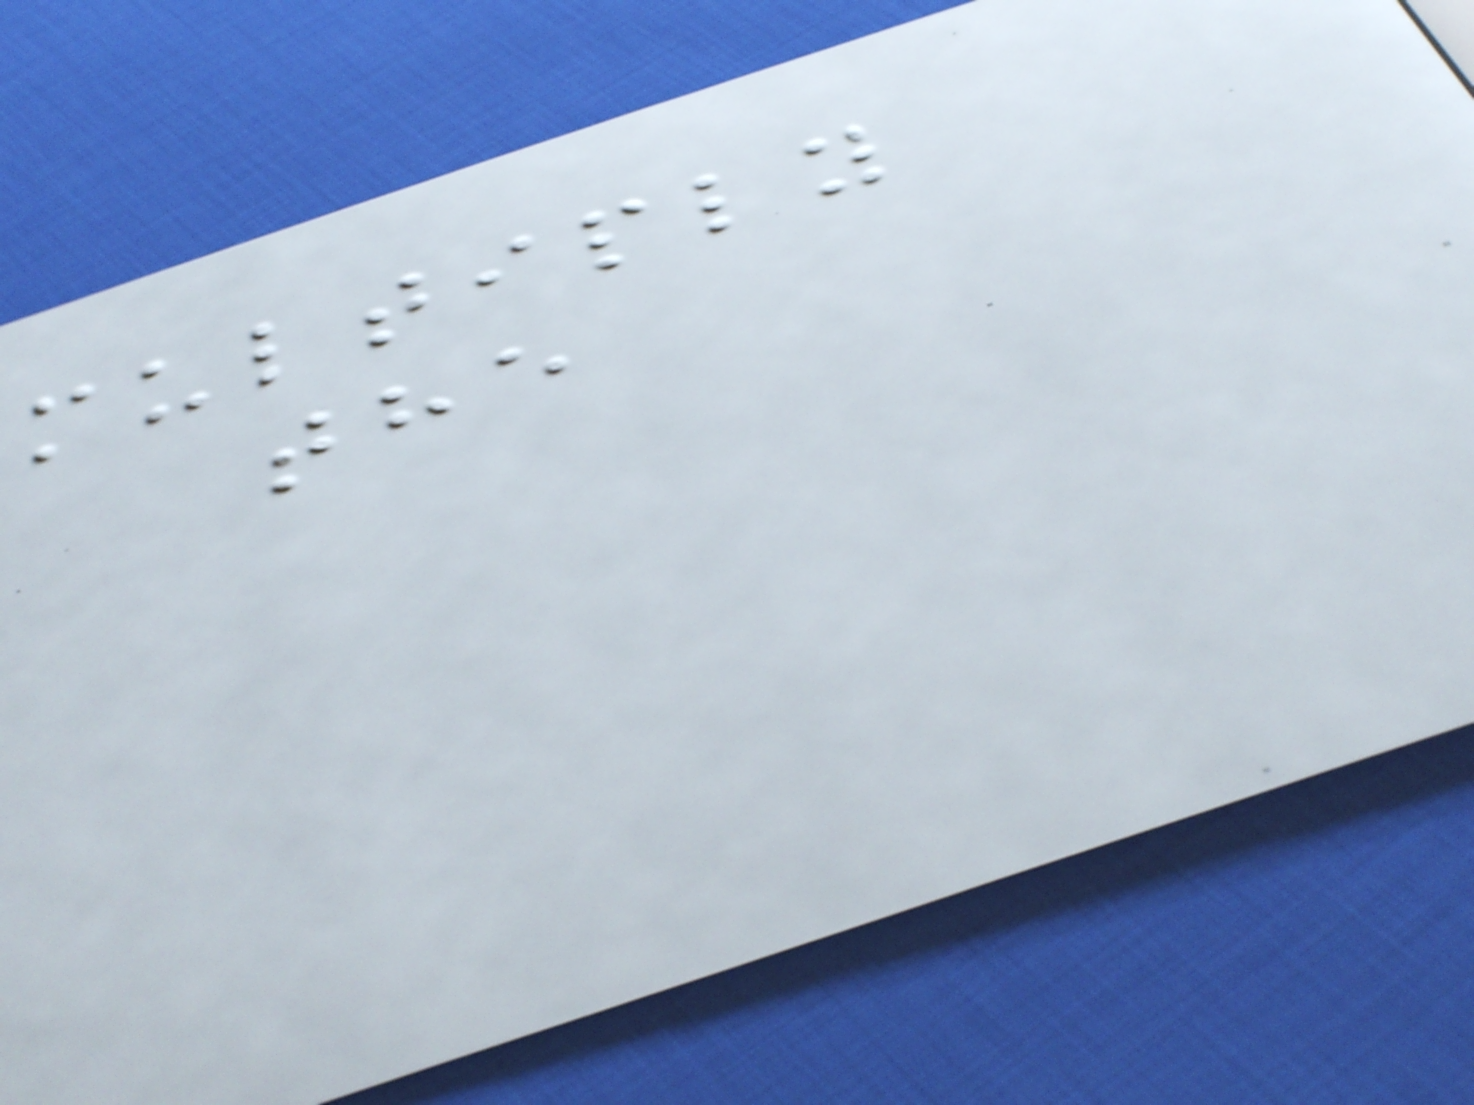multiply
the
